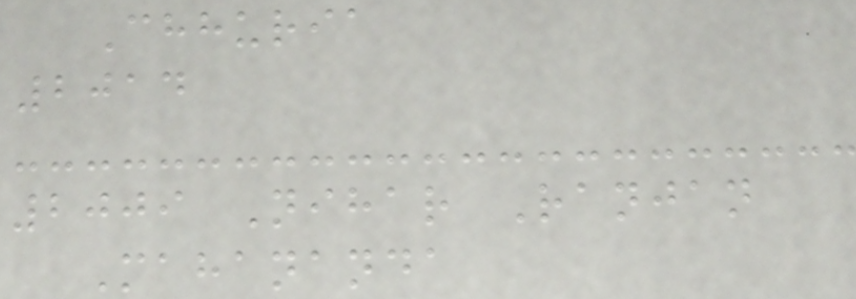Chhuria
2014
2009 Nihar Ranjan
Mahananda
